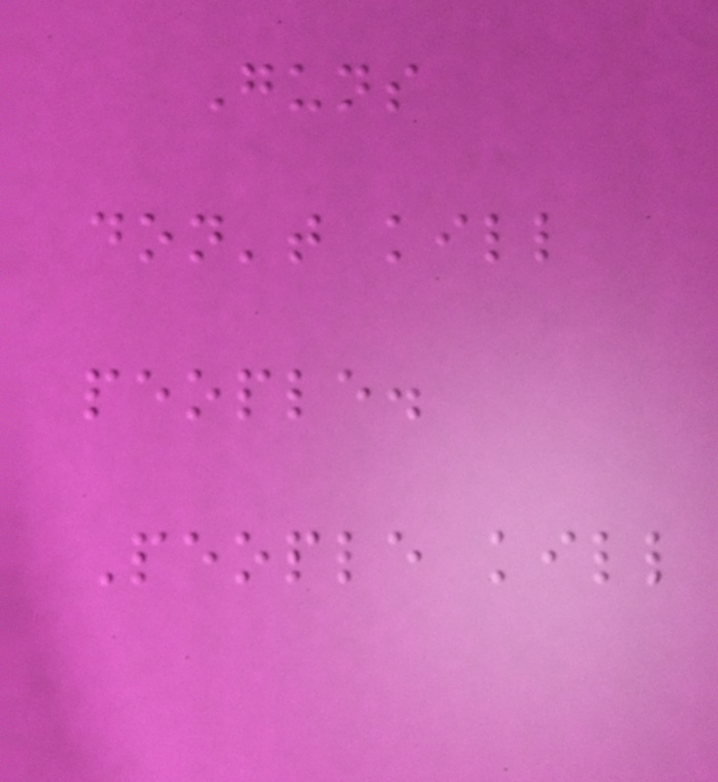Guns
don't kill
people.
People kill
